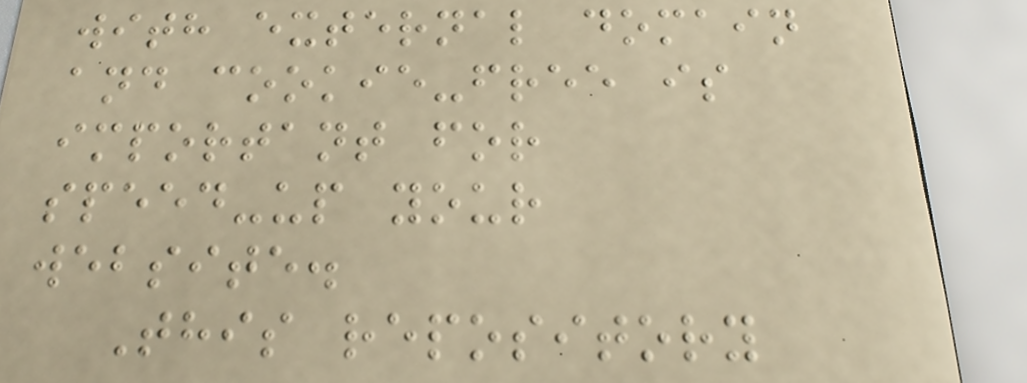with external domain
and cookie-free is
important for
speed-up your
website.
This repository
